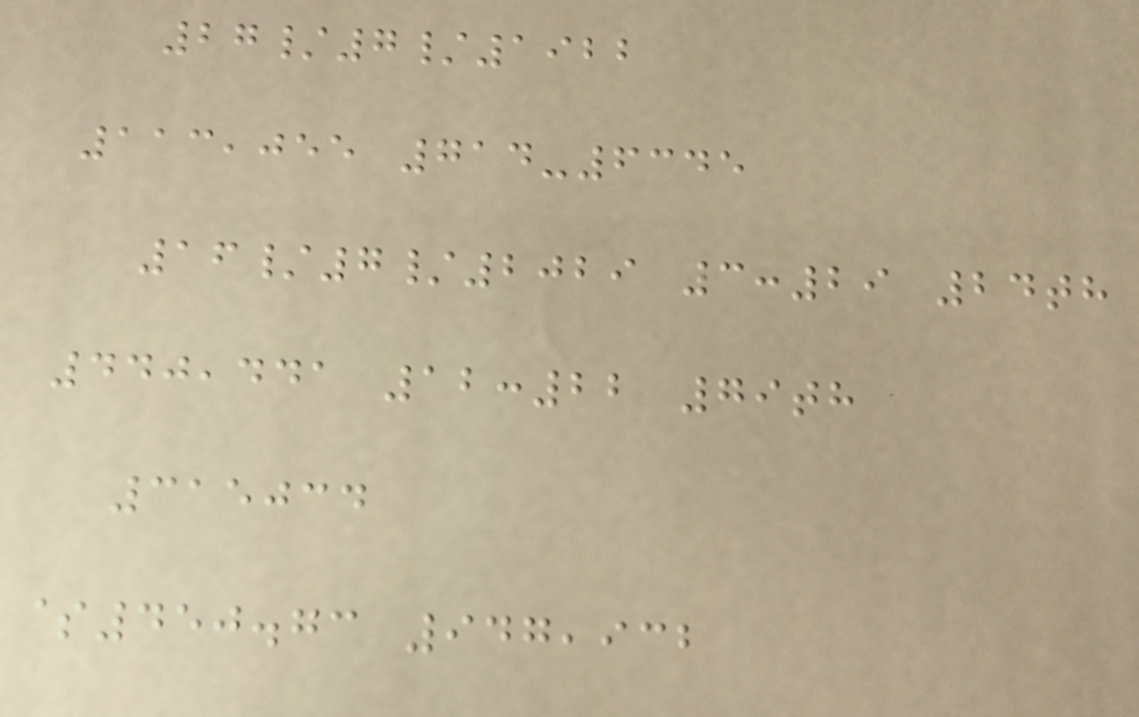27/7/1922
113,055 714-6345
16/7/2029 3:29 24th
440,441 12:22 79th
315034
$450.73 947,932
